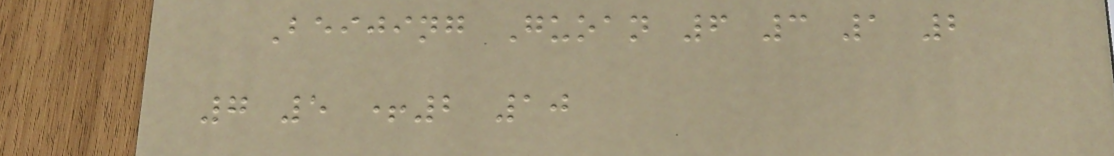Beijing Guoan 6 3 1 2
7 5 +2 10
